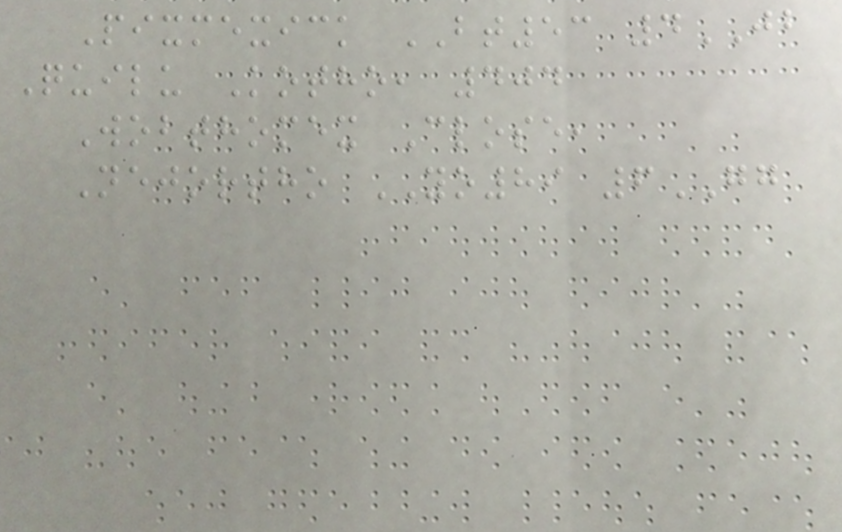Pixmexick BT53 4JB
Quilu Kotho, 404
Wobthomex Close,
Nejortho YO89 6GG
